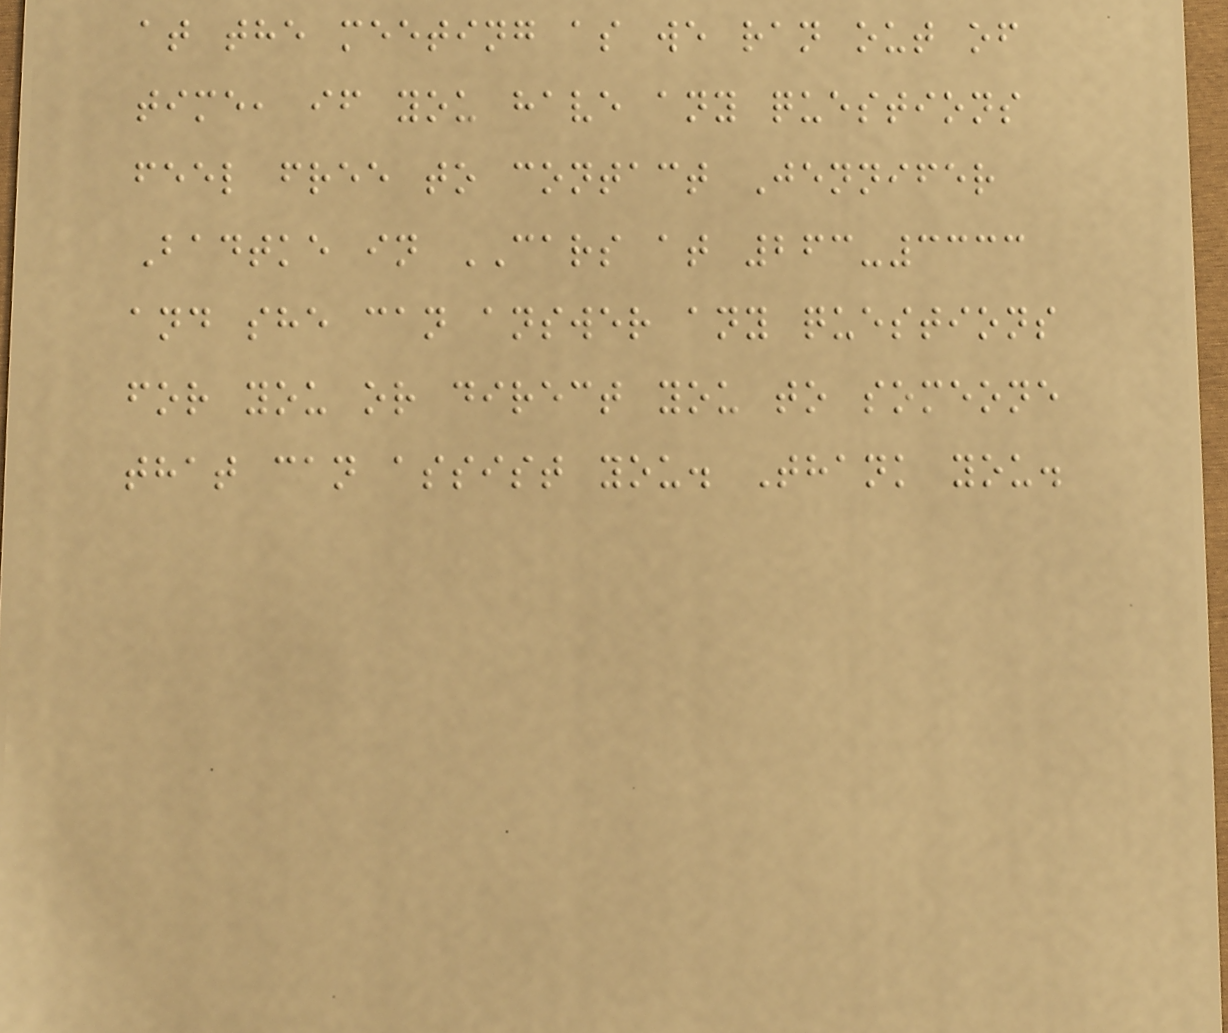at the meeting as we ran out of
time, if you have any questions
feel free to contact Jennifer
Badtke in CARS at 263-3333
and she can answer any questions
for you or direct you to someone
that can assist you. Thank you.
